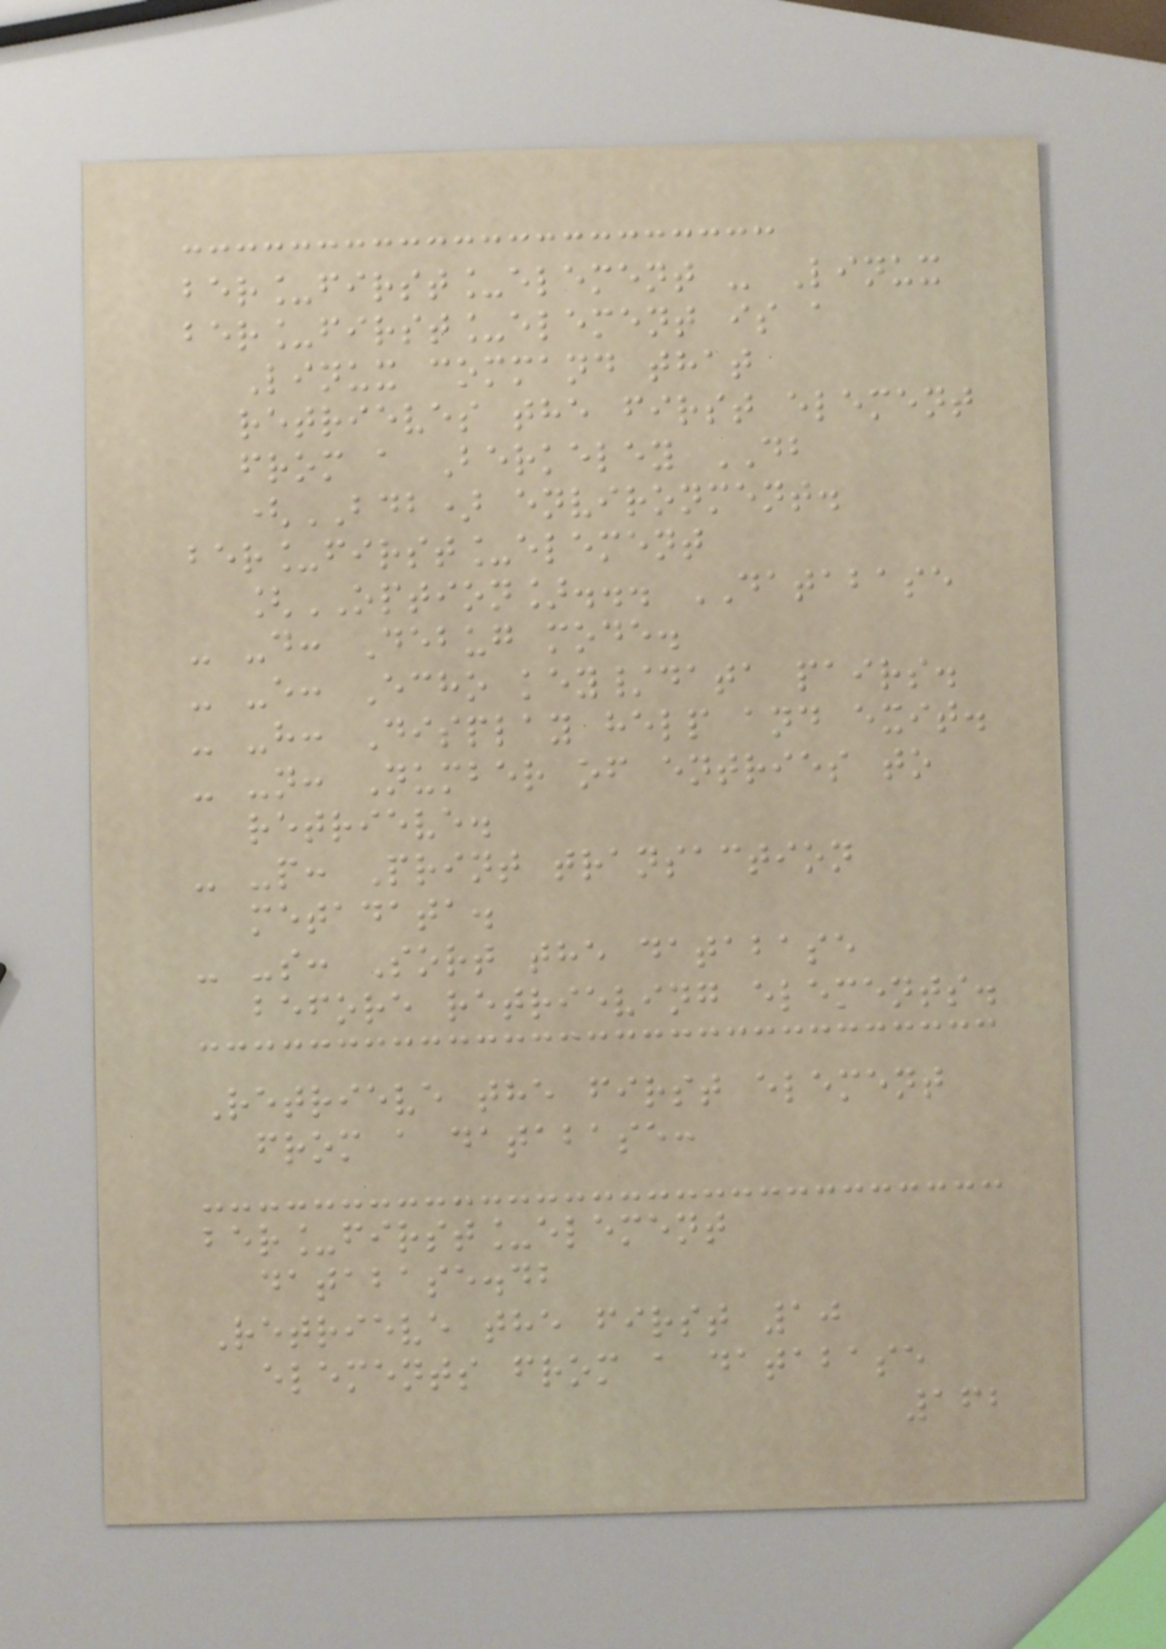ber_first_element - Linux
ber_first_element is a
Linux command that
retrieves the first element
from a Berkeley DB
(BDB) environment.
ber_first_element
[OPTION]... DATABASE
- -d: Debug mode.
- -e: Echo key/data pairs.
- -h: Display help and exit.
- -n: Number of entries to
retrieve.
- -p: Print transaction
metadata.
- -s: Sort the database
before retrieving elements.
Retrieve the first element
from a database:
ber_first_element
database.db
Retrieve the first 10
elements from a database
162
